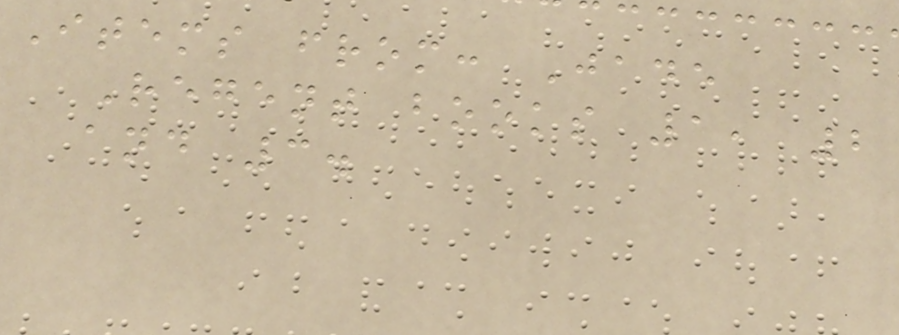Items from: Jade
Regent books 1, 2
and 3.
